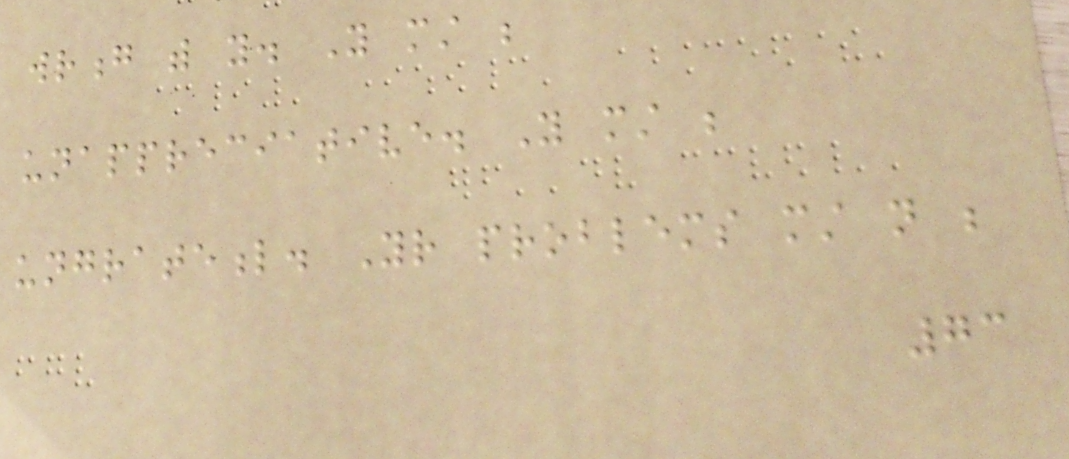wrong with you. You must be
unappreciative. You must be
ungrateful. Your problems must not be
73
